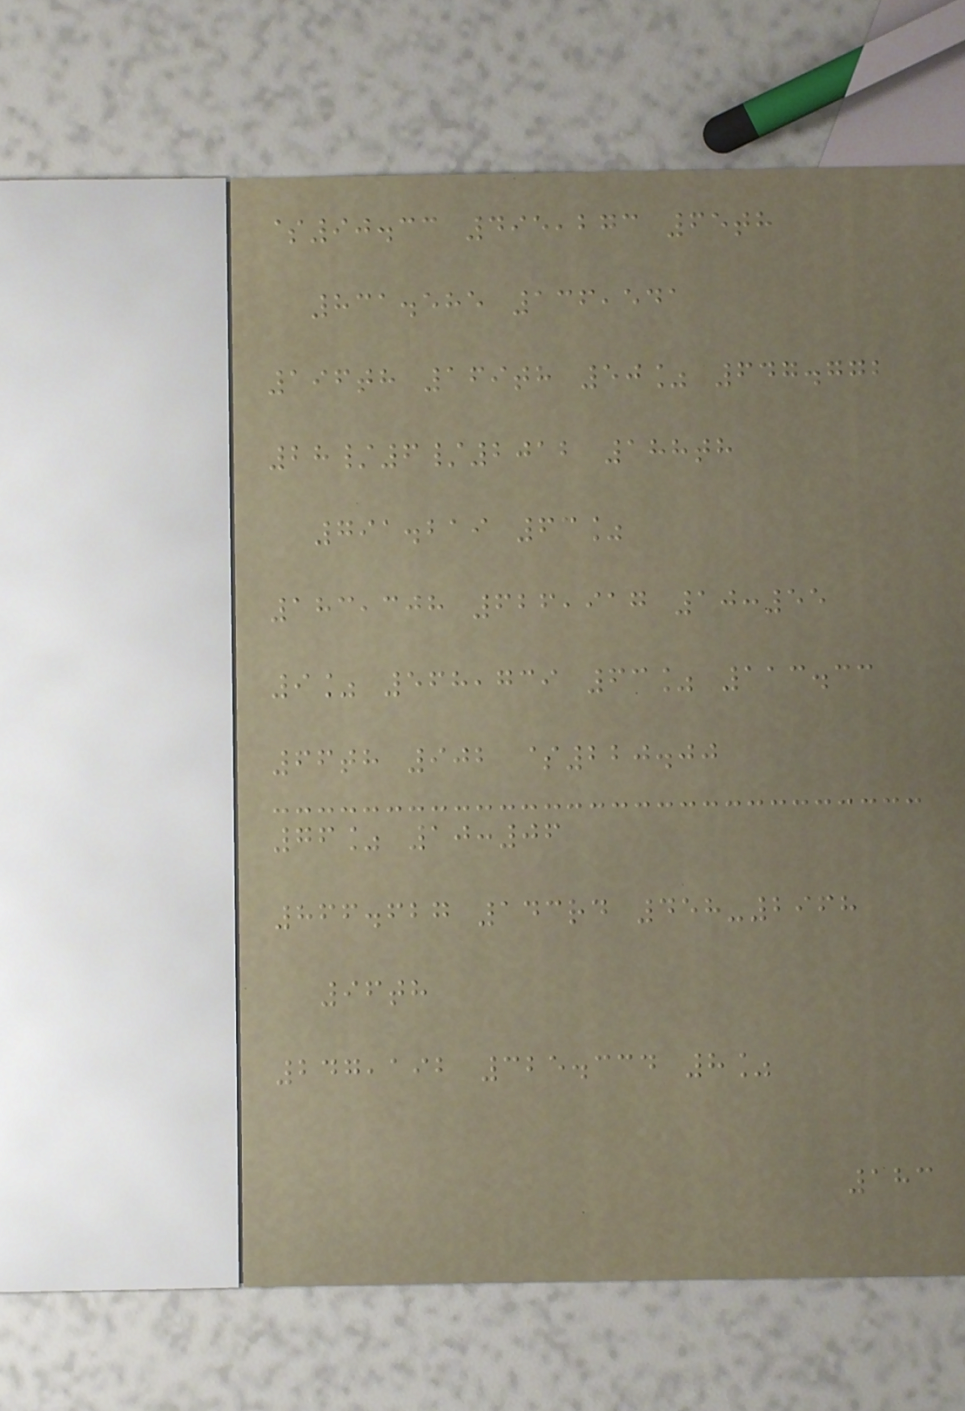$90.33 495,273 65th
831.585 136,541
196th 169th 50% 647.772
28/6/2012 188th
791.219 63%
183,308 626,917 10:55
9% 568,739 63% 113.33
66th 902 $220.00
76% 10:06
866.627 143rd 458-2968
96th
247,192 325.334 8%
183
